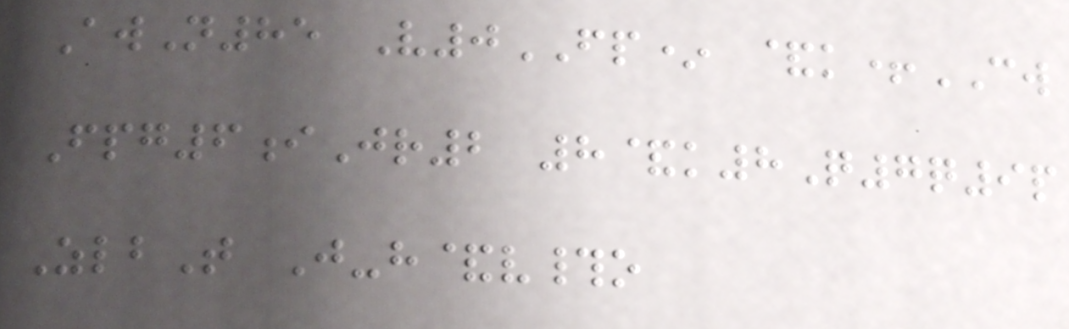AwN85 V0FP* &k+CW
Fpg6iJr2 8&k8Q7q9p
ZlbT J-h&v#o
